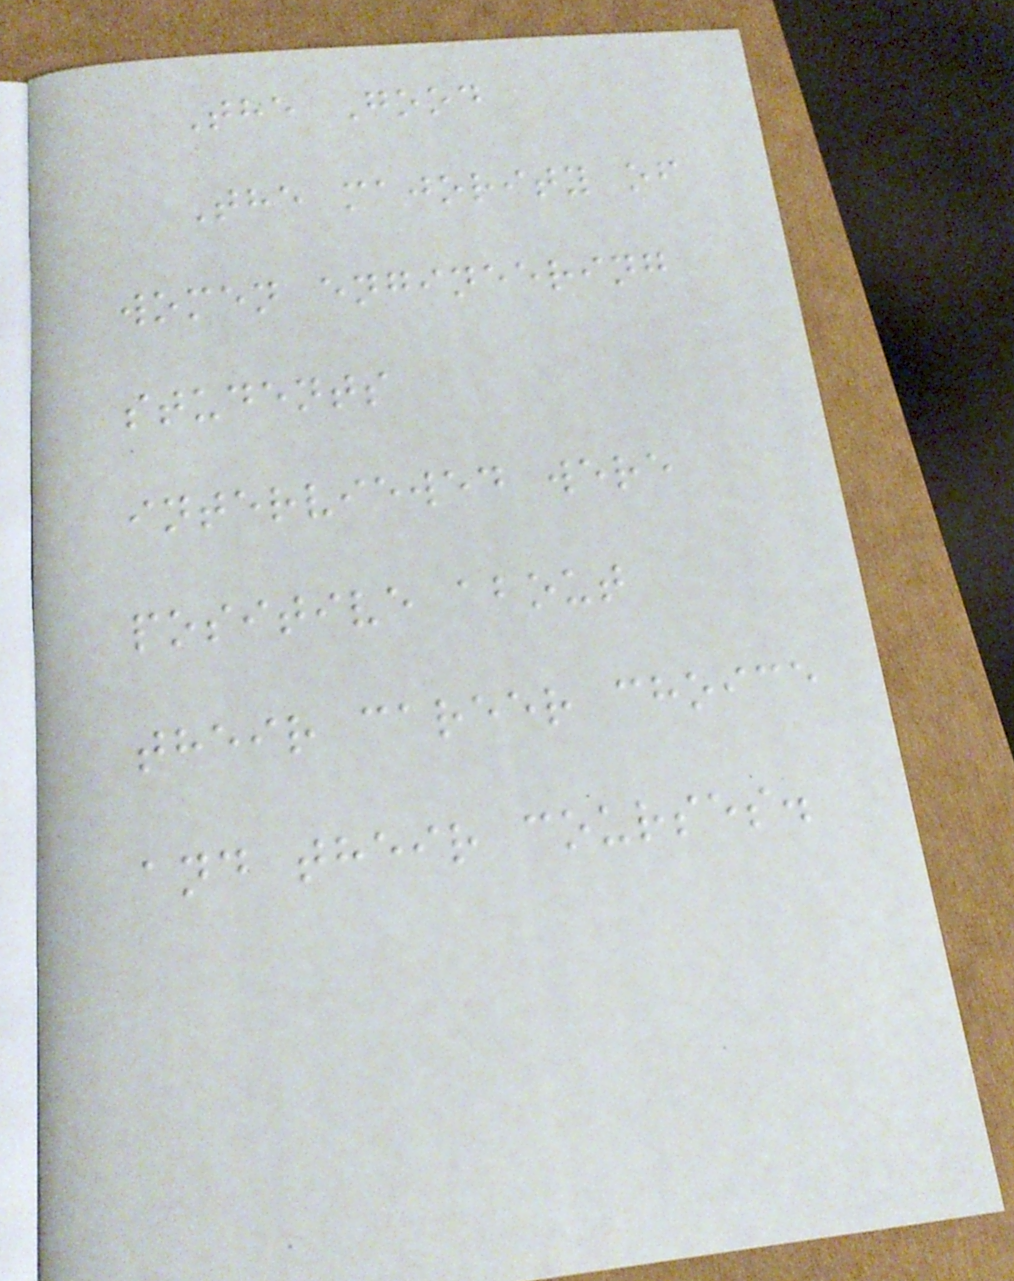The Good
The majority of
women engineering
students
interviewed were
positive about
their career choice
and their courses.
